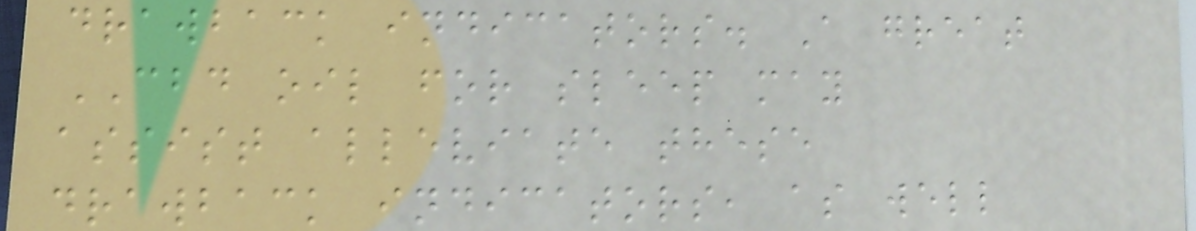drawback indicators. A great
CBD oil for sleep may
assist alleviate these
drawback indicators, as well
